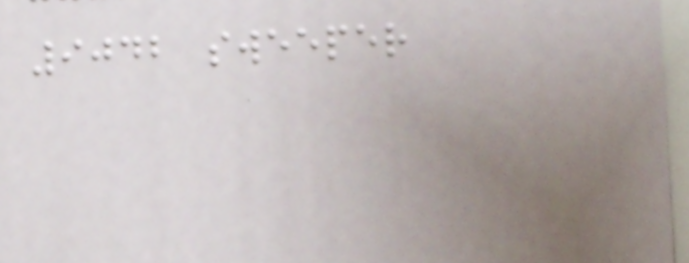9042 sweeper
